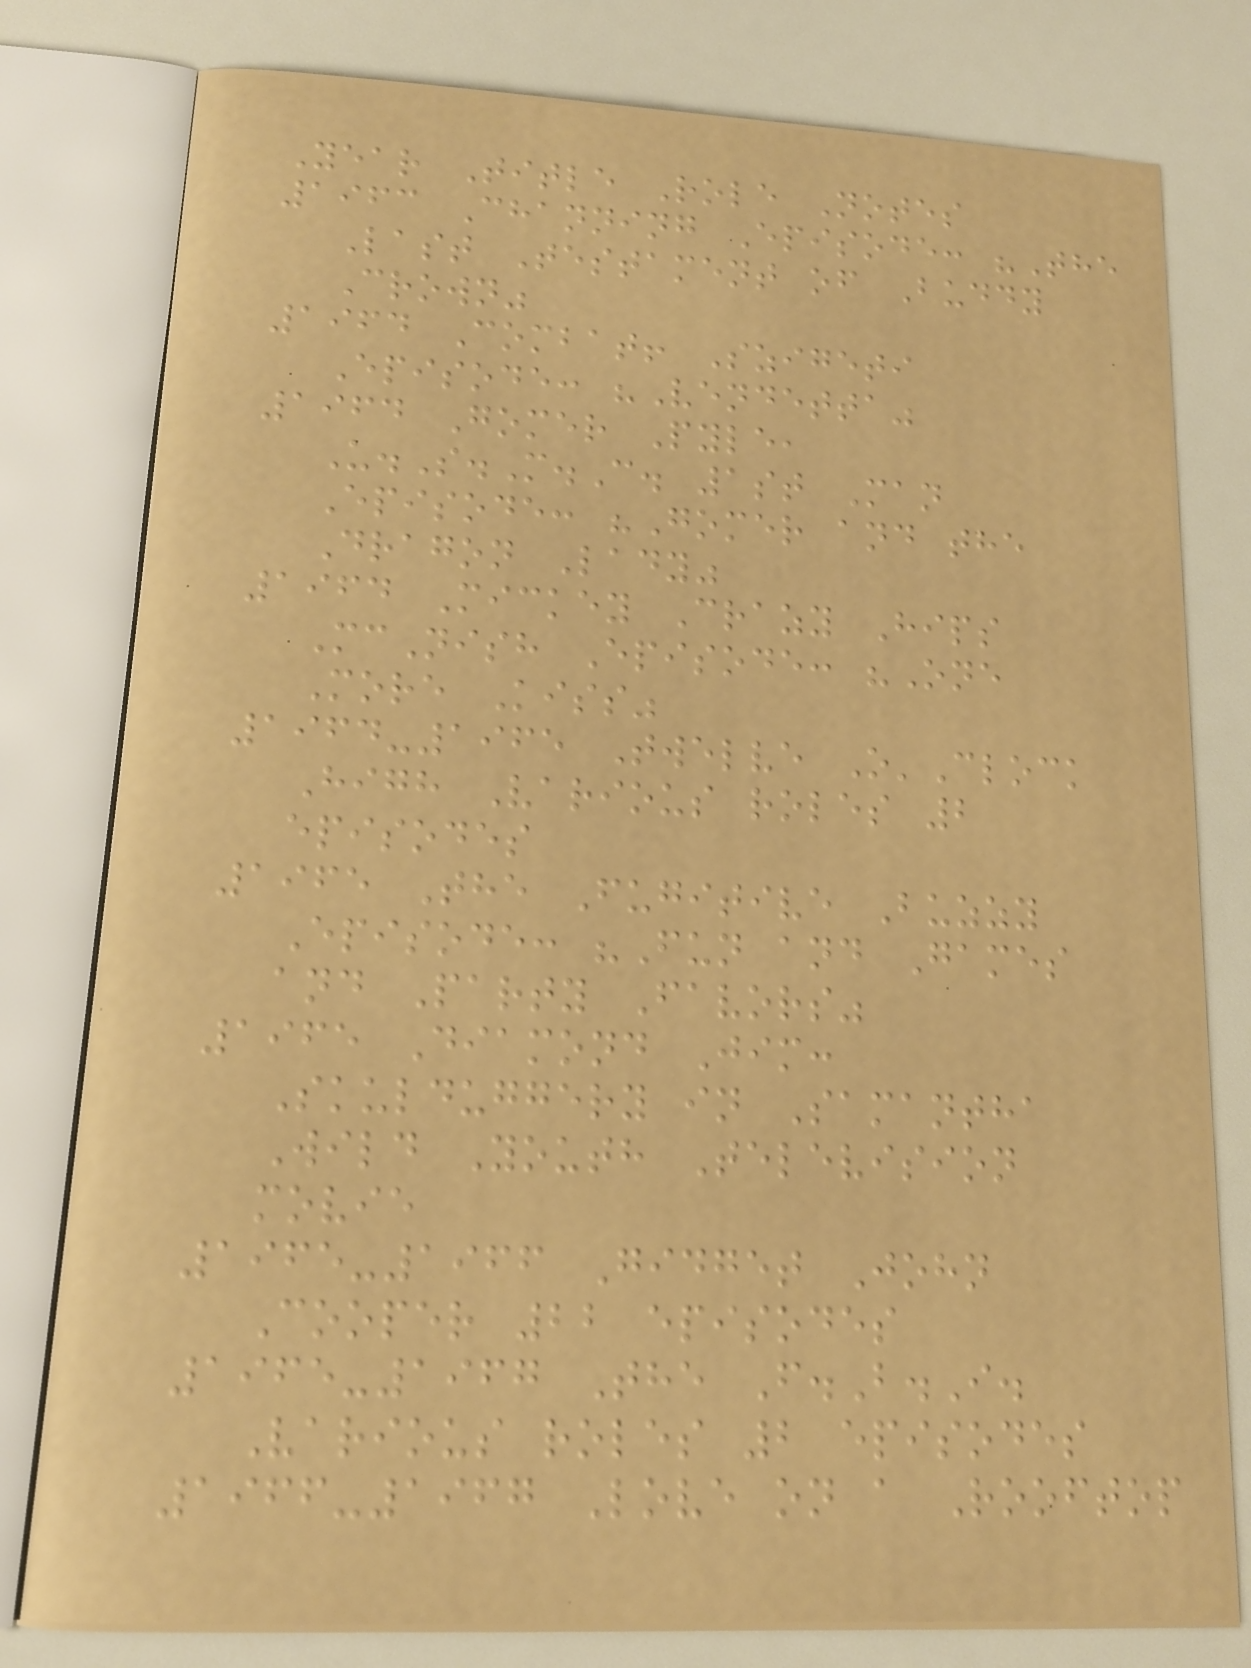Year Title Role Notes
1963 Channing Episode: "The
Last Testament of Buddy
Crown"
1964 Combat! Szigeti
Episode: "Vendetta"
1964 Gomer Pyle,
U.S.M.C. 1st Man
Episode: "Gomer and the
Dragon Lady"
1964 Mickey Crazy Hips
McNish Episode: "One
More Kiss"
1964-1965 Twelve O'Clock
High Various roles 2
episodes
1965 The Fugitive Buzzy
Episode: "Fun and Games
and Party Favors"
1965 Diamond Jim:
Skulduggery in Samantha
Wild Youth Television
movie
1965-1966 Gidget John
Cooper 22 episodes
1965-1967 The F.B.I.
Various roles 2 episodes
1966-1967 Love on a Rooftop
